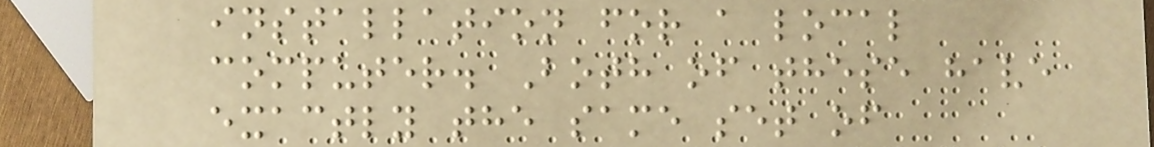installation for a local
computer. Both of these have
exactly the same set of
